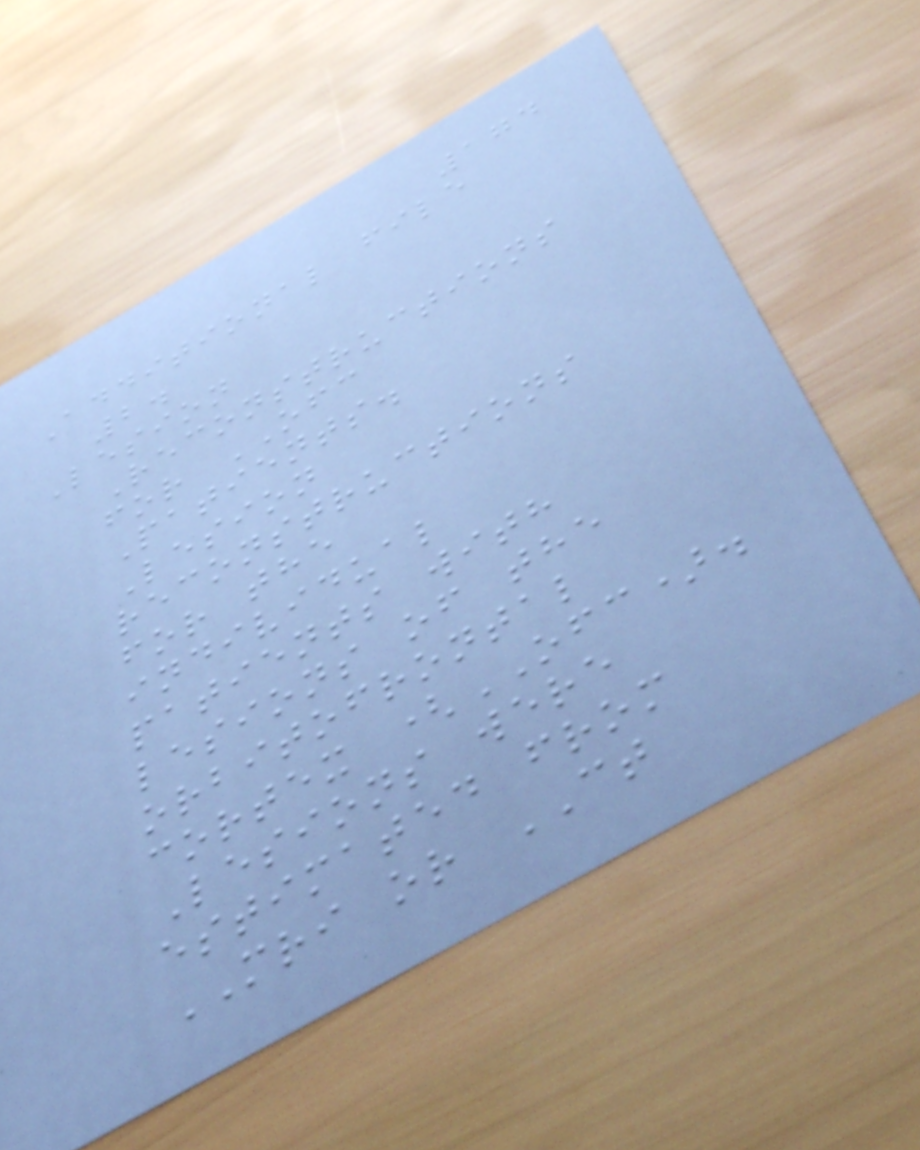174
Additional file
2.
Lesion
Reconstructions
for OFC
Patients.
Lesion
reconstructions
for the
individual
patients with
lesions of the
orbitofrontal
cortex (OFC).
Lesions were
estimated from
MRI or CT
